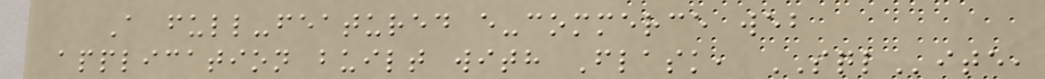A full-featured e-commerce web
application built with Flask, SQLite,
